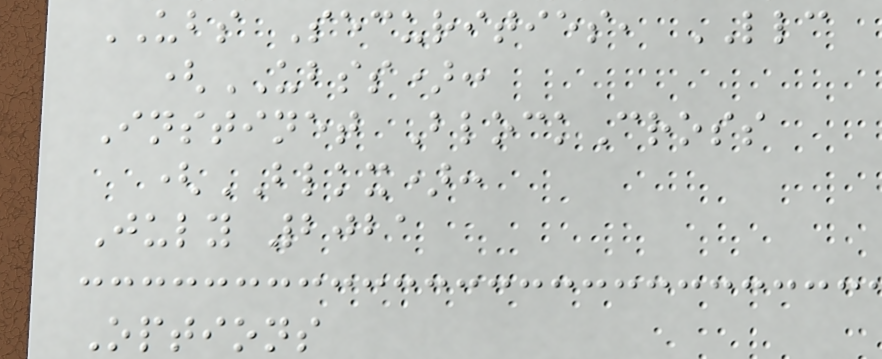UBS Securities, LLC
(UBSS):
Instinet BlockCross
(BLKX):
July 2021
Options
